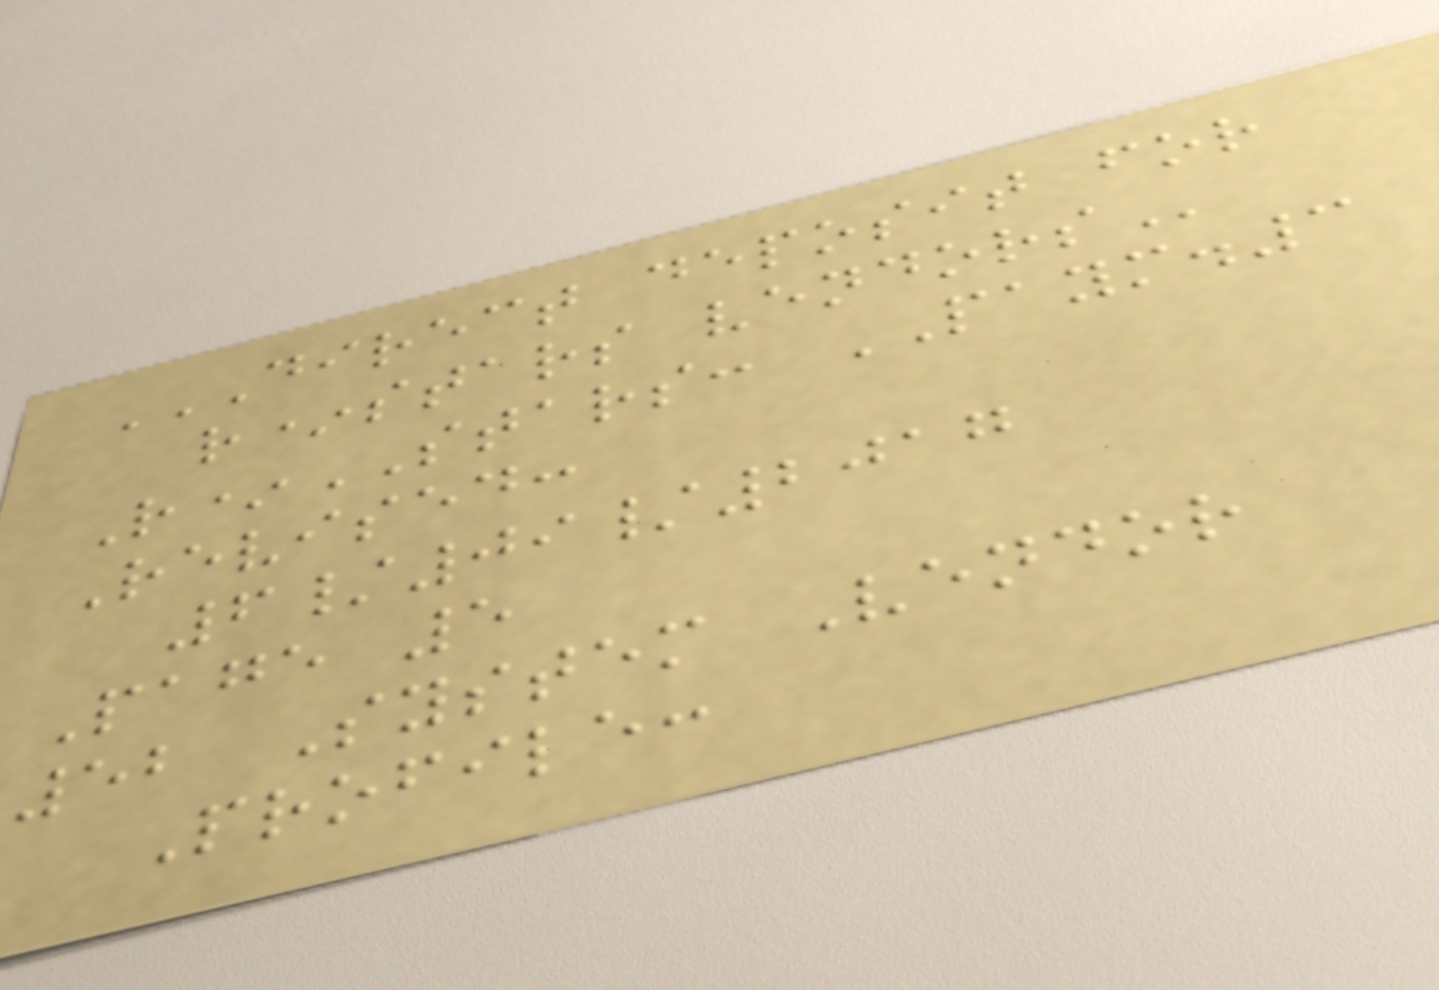DIRECT DEPOSIT FOR
R*STARS VENDORS
R*STARS: PAYM.3
Revised:
6/09/2017
Page 5
52 System Vendor
Profile:
